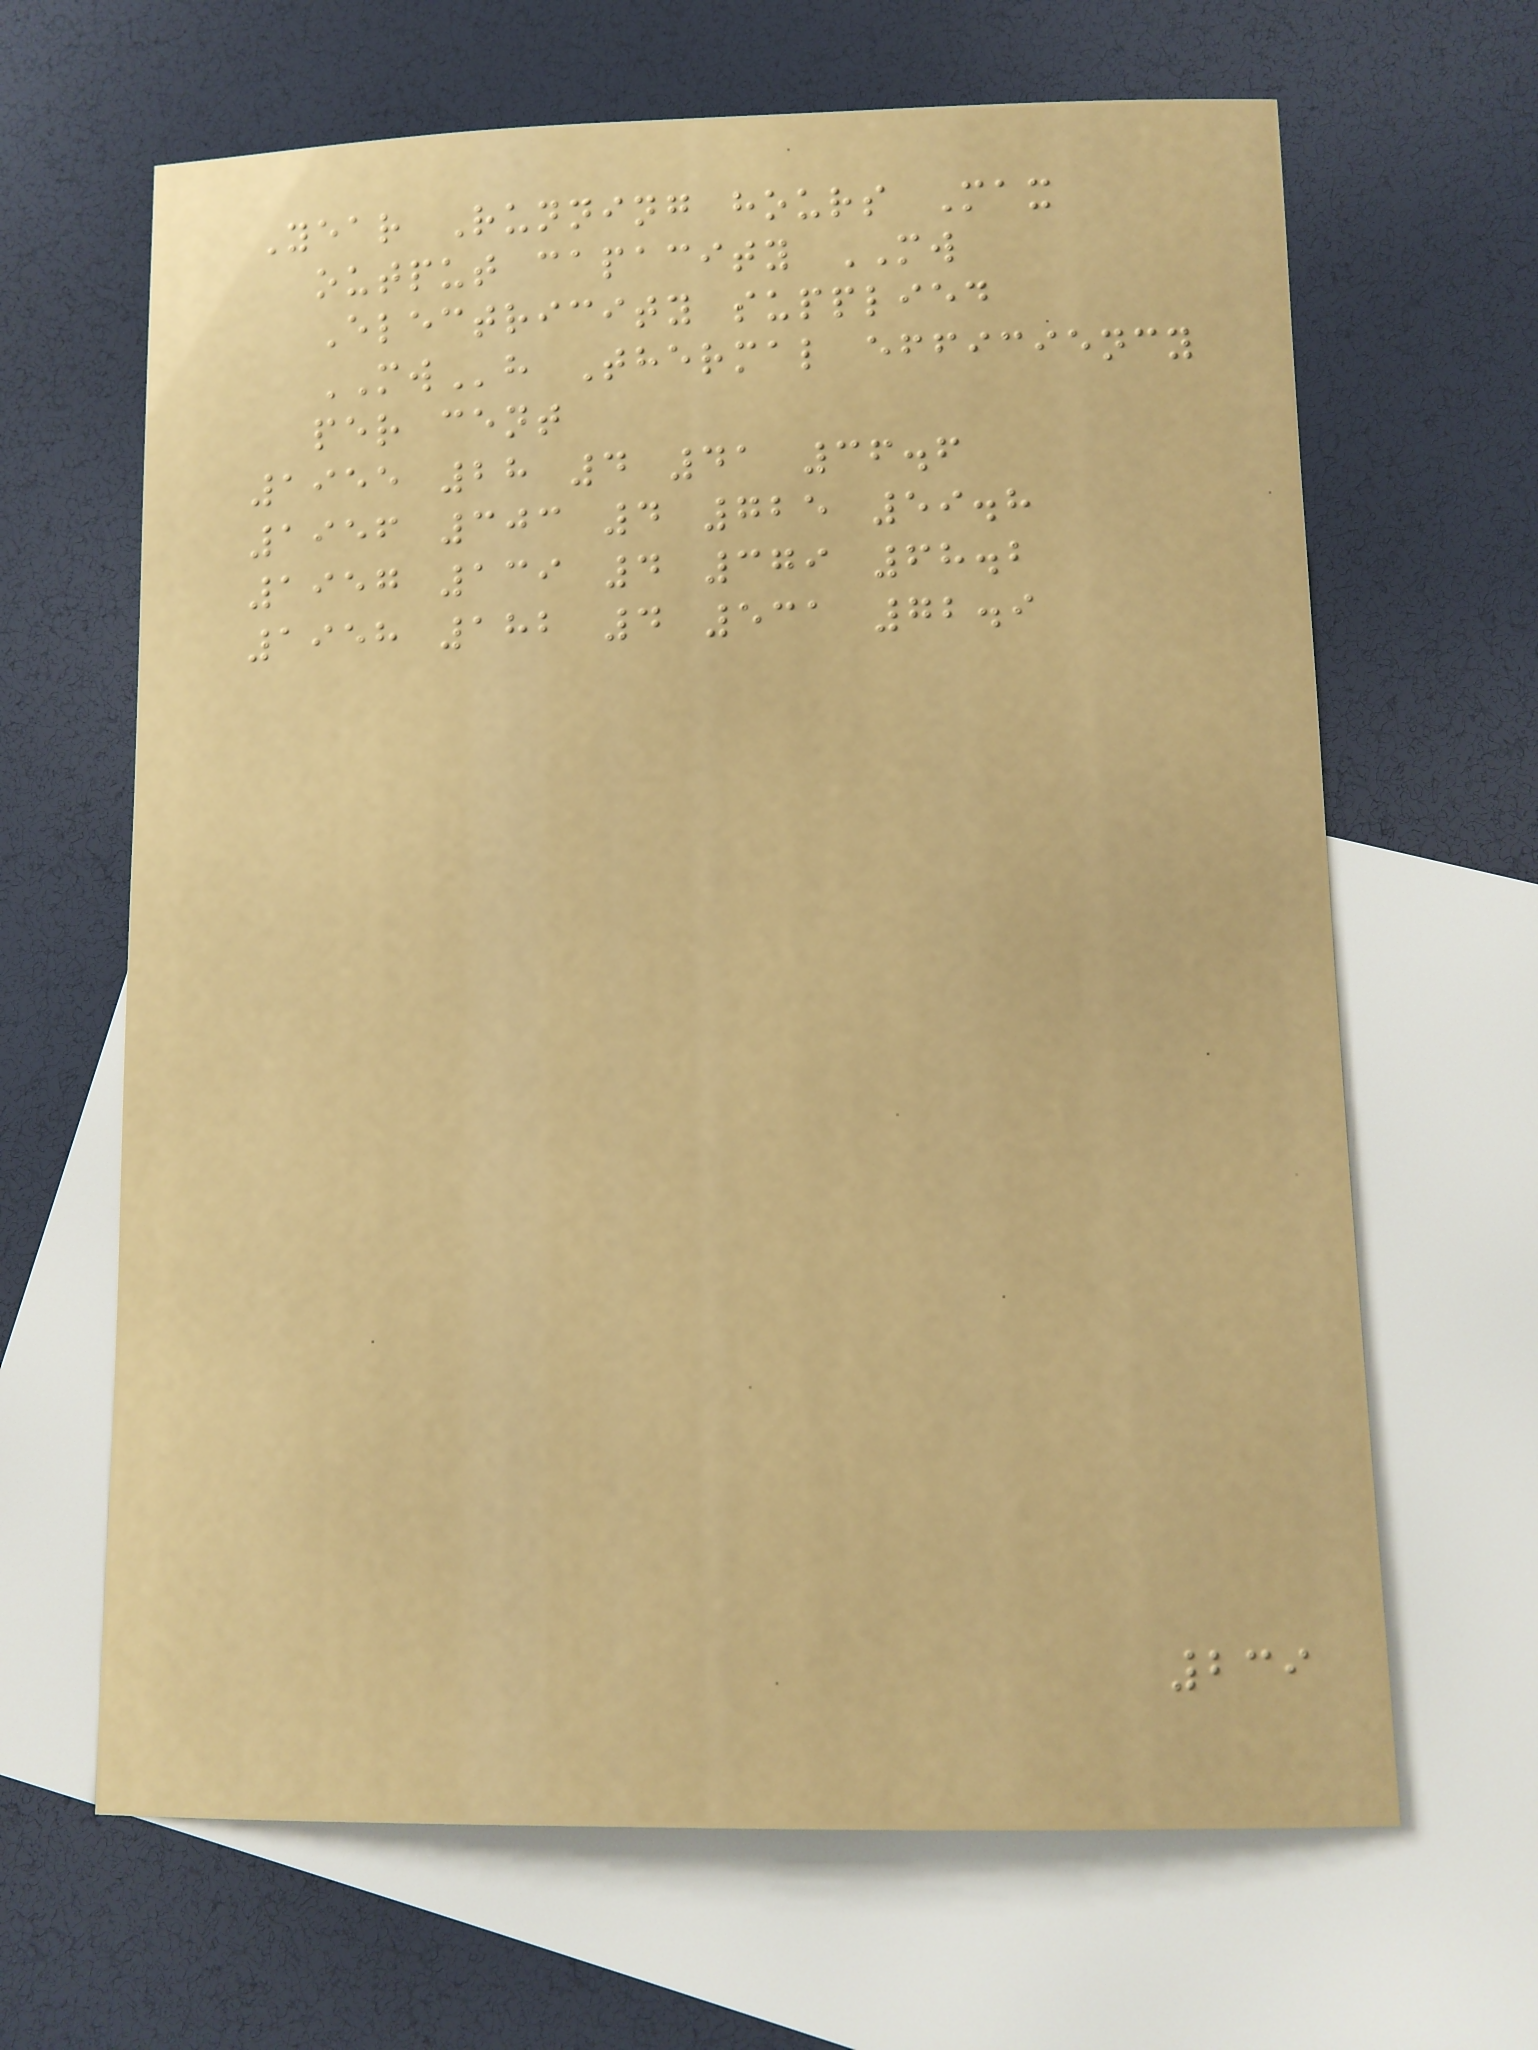Year Running hours Max
output capacity MW
Electricity supplied
MWh Thermal efficiency
per cent
1955 28 4 41 36.6
1956 303 4 725 59.8
1957 139 4 379 68.2
1958 182 4 531 72.9
239
